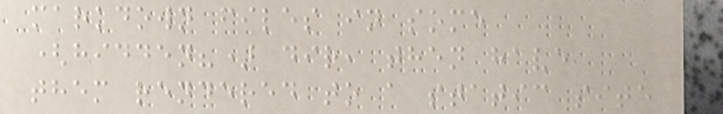markdown files in some
(hidden?) dir, then have
them rendered to a static site
